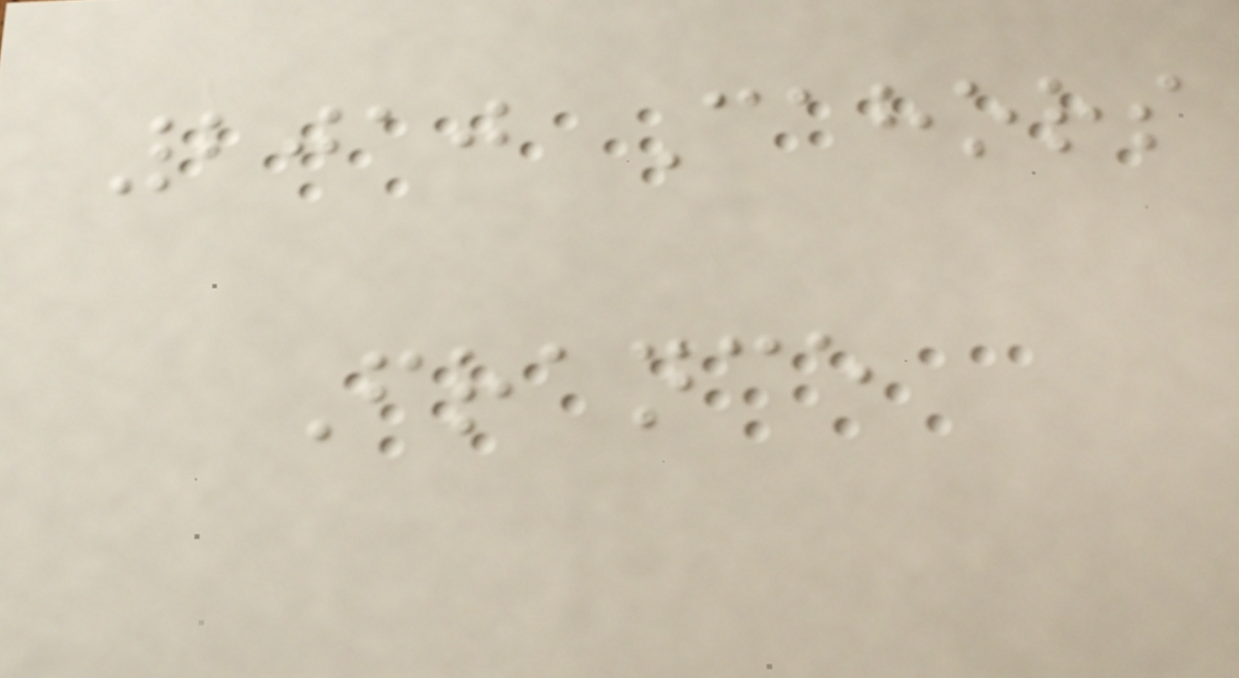2010 Cahors
France
